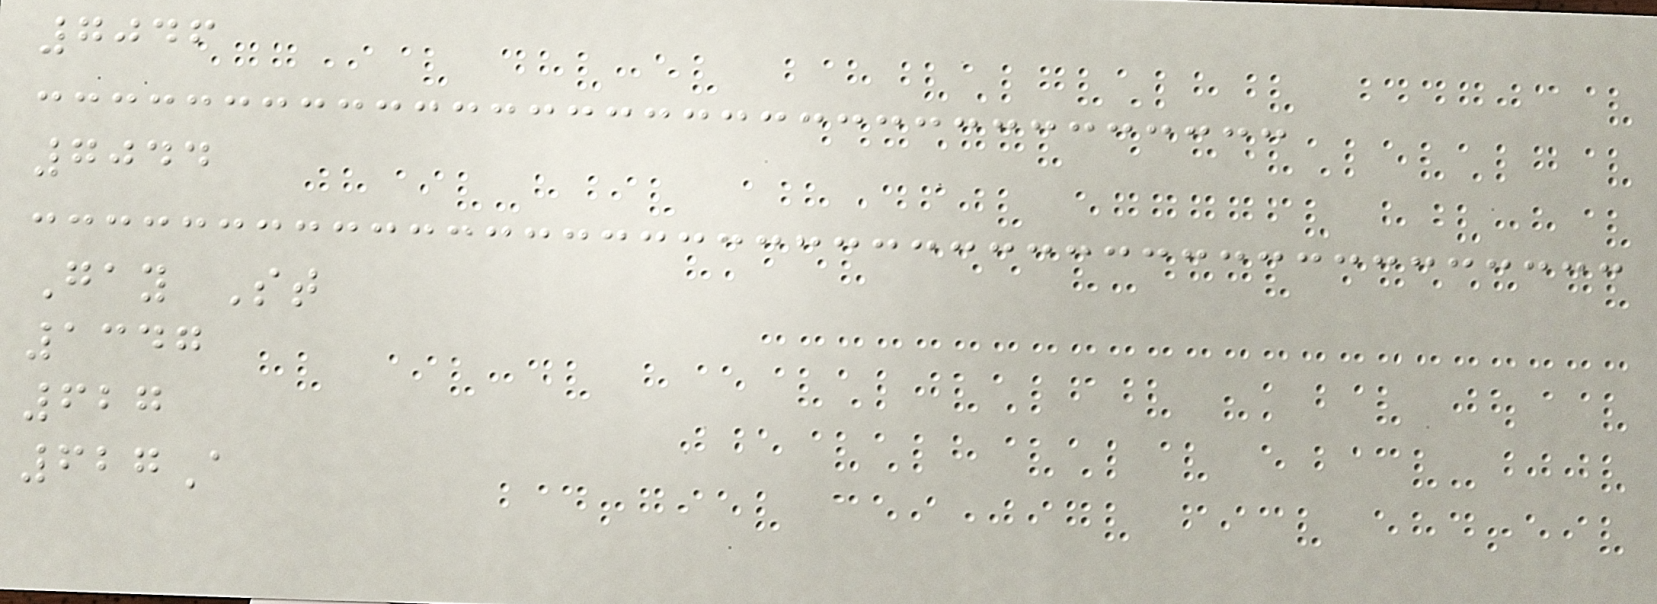7046
7044
Gay St
1347
627
627A
